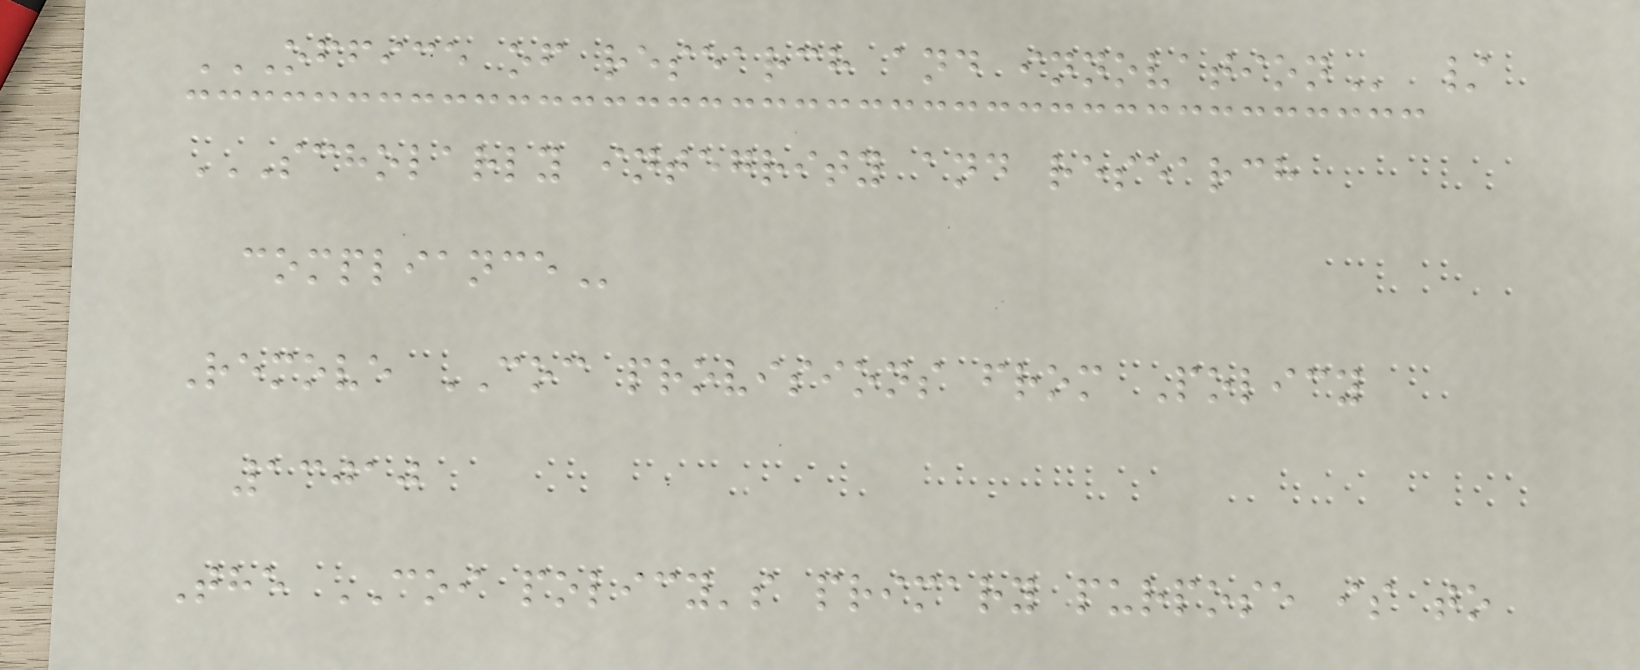OFFICE OF RESEARCH AND INNOVATION /
SCHOLARLY INTEGRITY AND RESEARCH
COMPLIANCE
Remove COC provisions from Policy
13010
The COI policy's primary purpose is to
